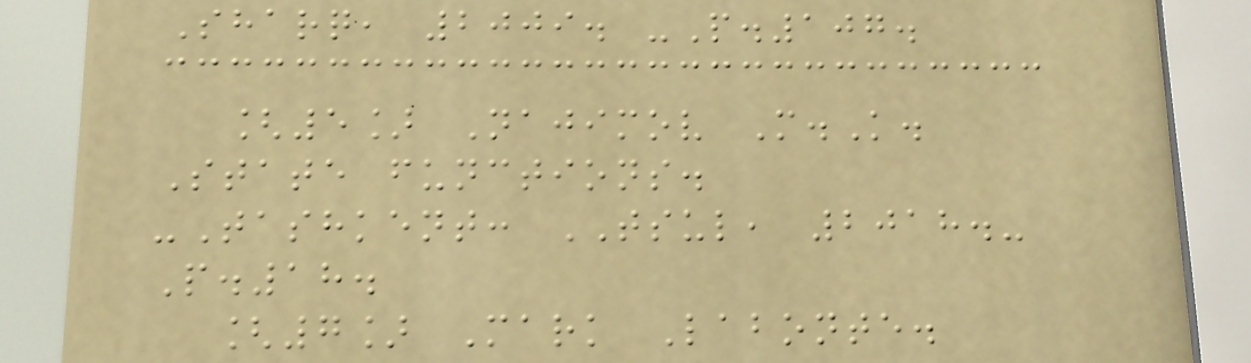Sharq, 2009. -P.107.
[5] Najimov M.K.
State functions.
-Tashkent: TSUL, 2018.-
P.18.
[7] Mark Labonte.
